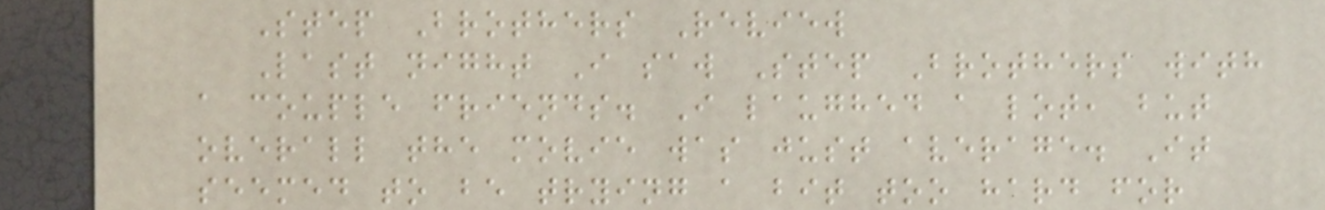Step Brothers Review
Last night I saw Step Brothers with
a couple friends. I laughed a lot, but
overall the movie was just average. It
seemed to be trying a bit too hard for
